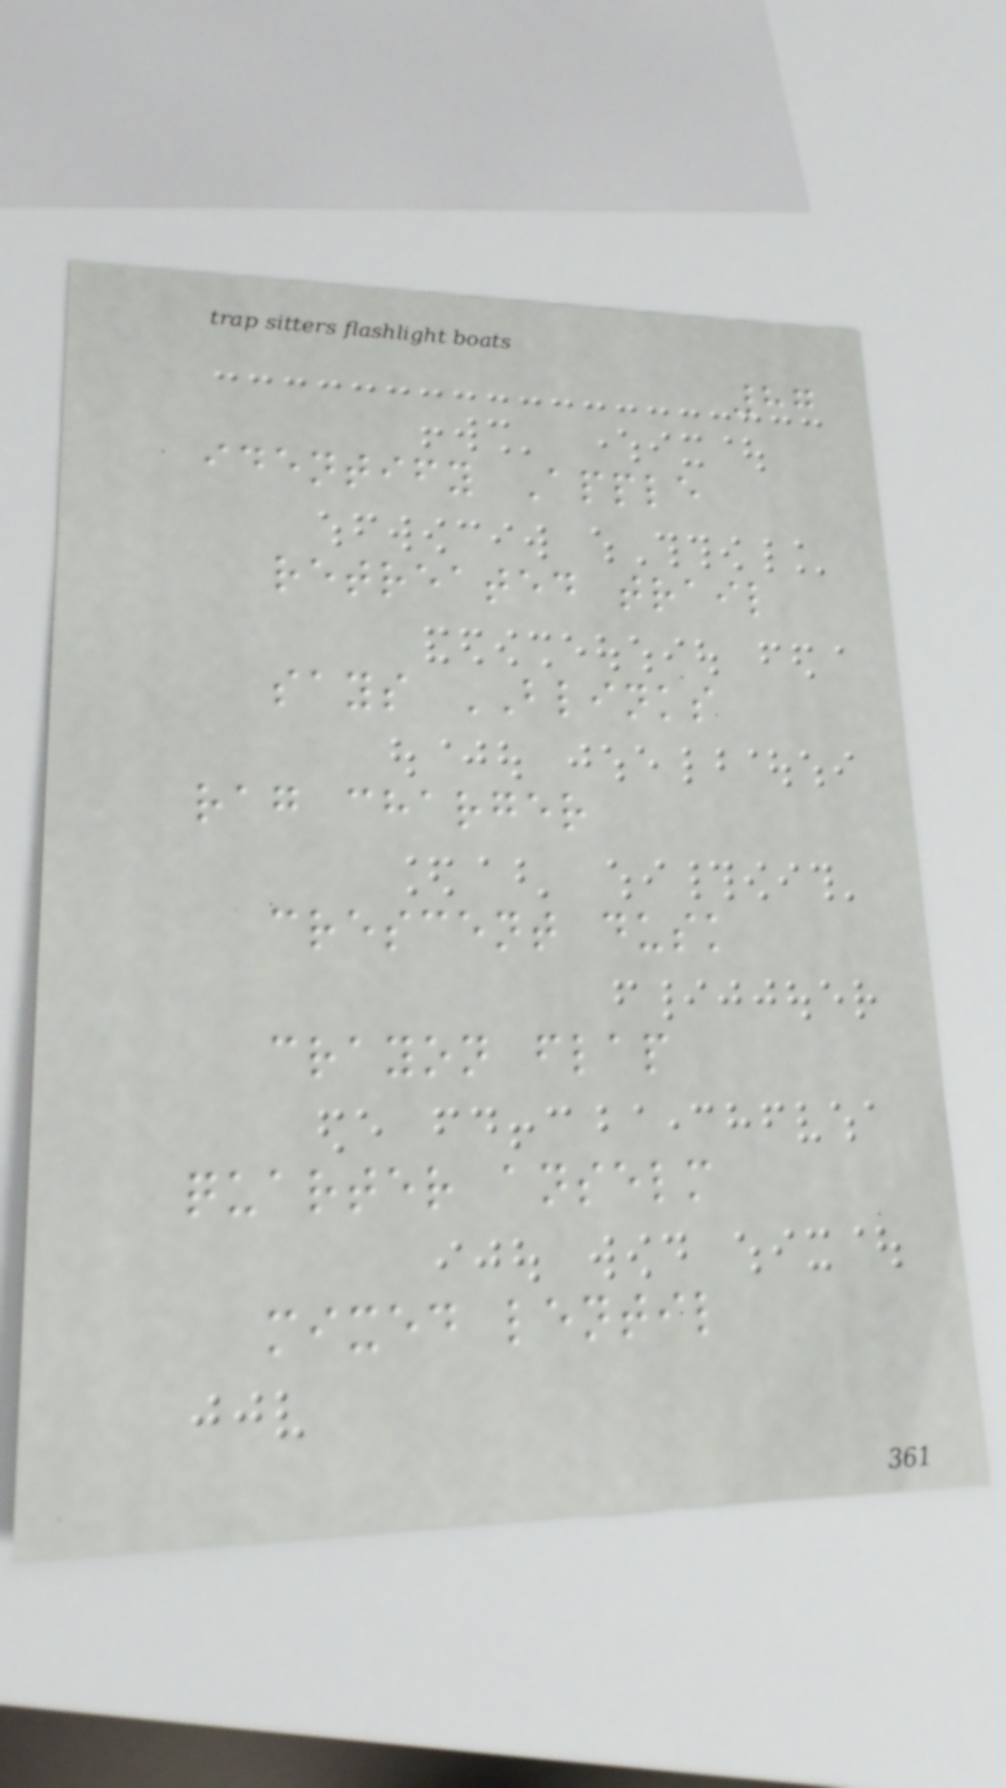87
identify Apple
retreated trail
says BLINKS
rag charger
crescent dusk
crayon flap
quarter anselm
mixed lentil
